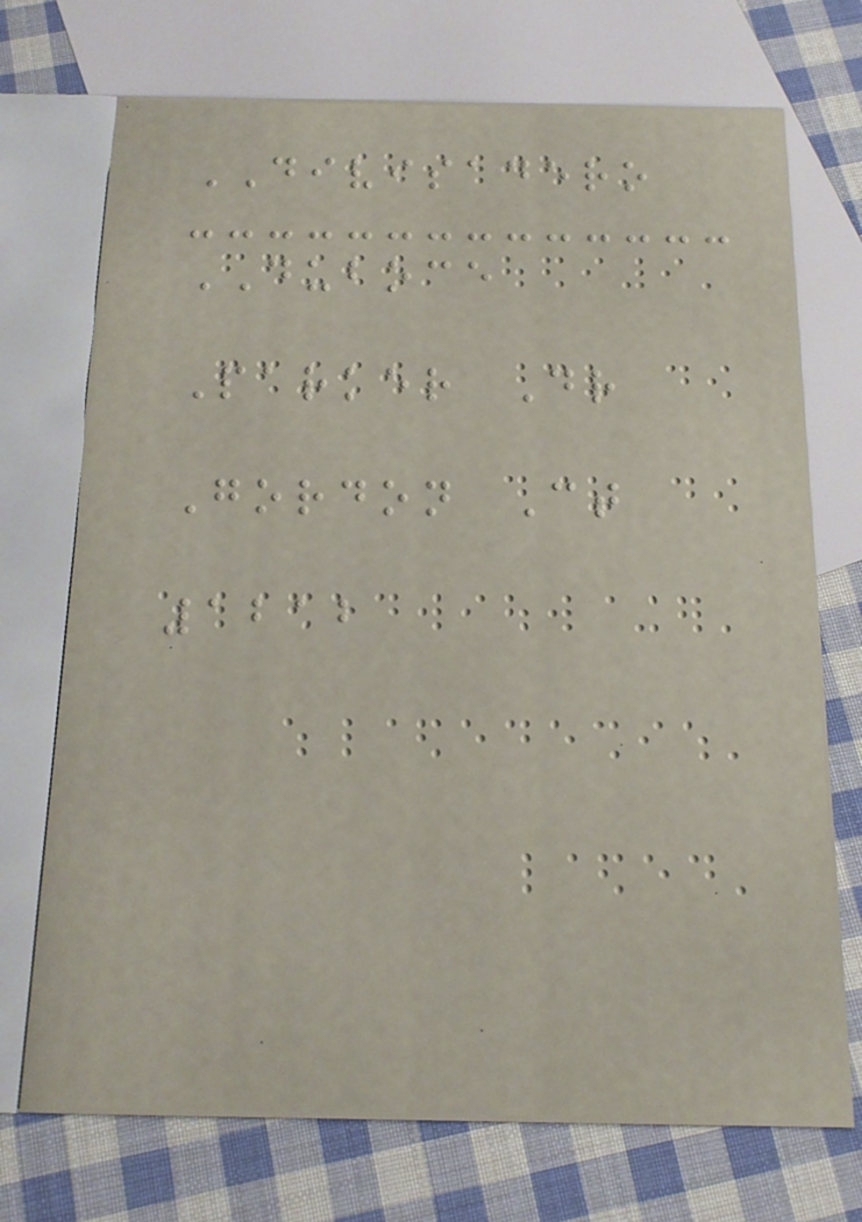DIVISADERO
DUBOCE
Parker Dr
Gordon Ct
1212
